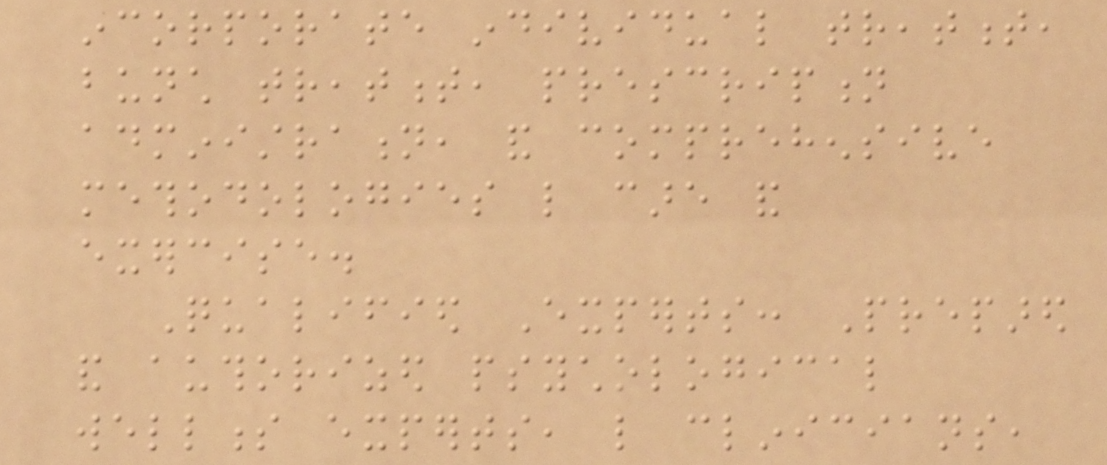incorporate individual treatment,
bunch treatment, prescription
administration, and comprehensive
methodologies like care and
exercise.
Qualified Experts: Prepared
and authorized psychological
wellness experts, like clinicians,
